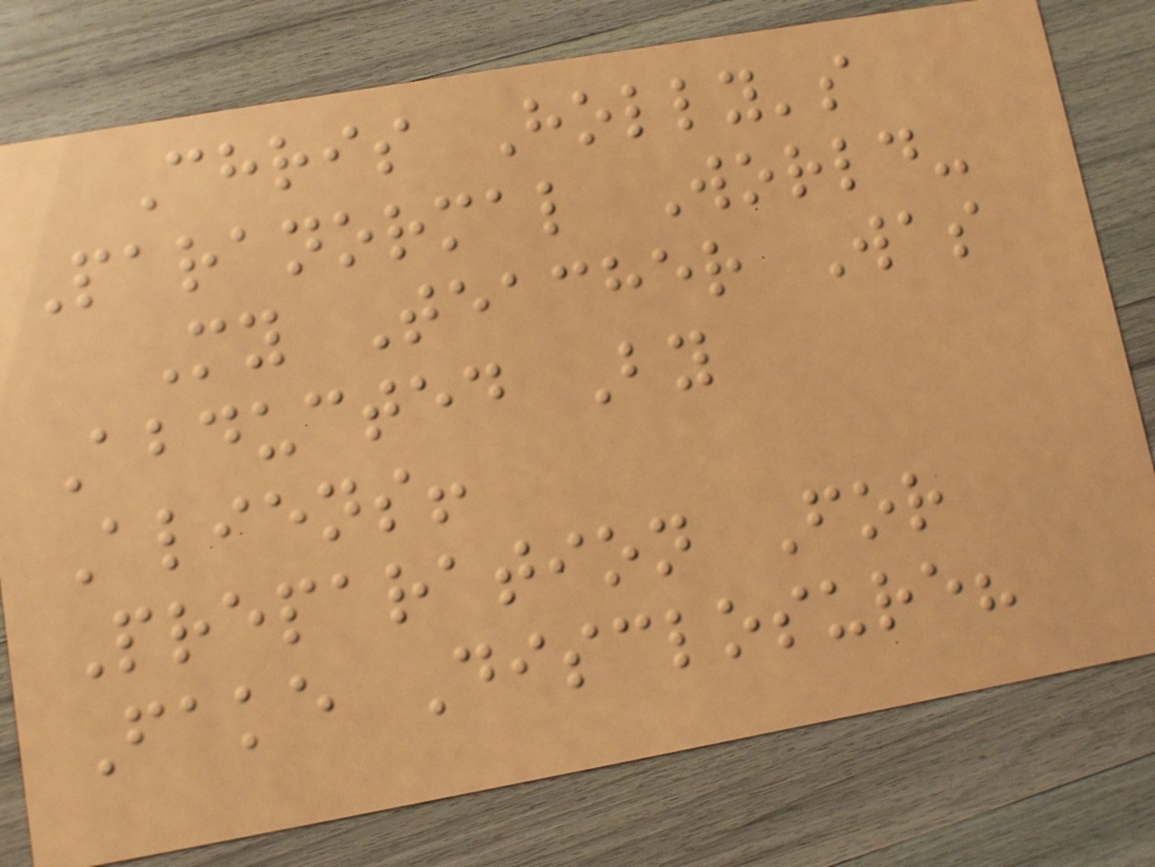Chris Holly's
Paranormal World-
My Teacher Was
Abducted By
Aliens!
Preparation For
Fake Disclosure?
